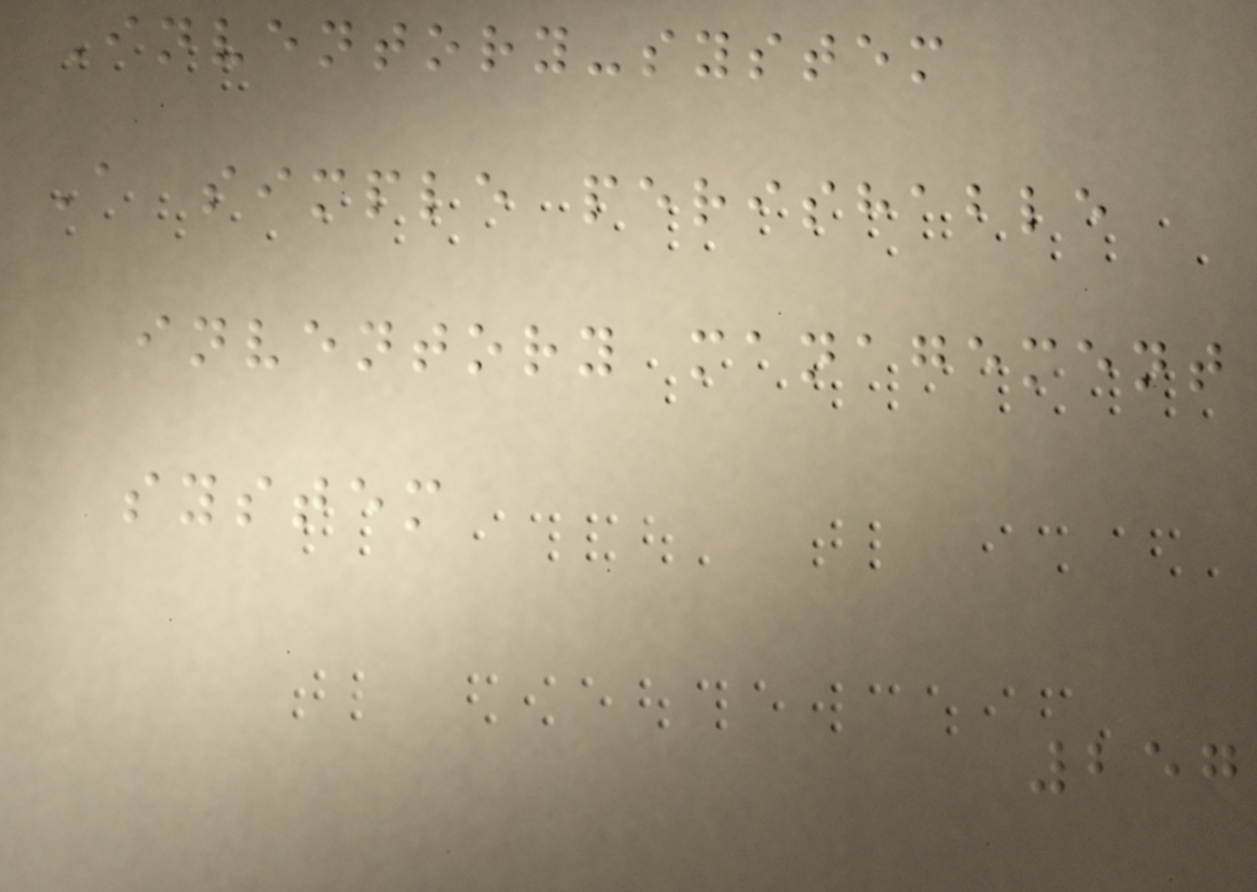Inventory-system
A simple perishable
inventory management
system
257
